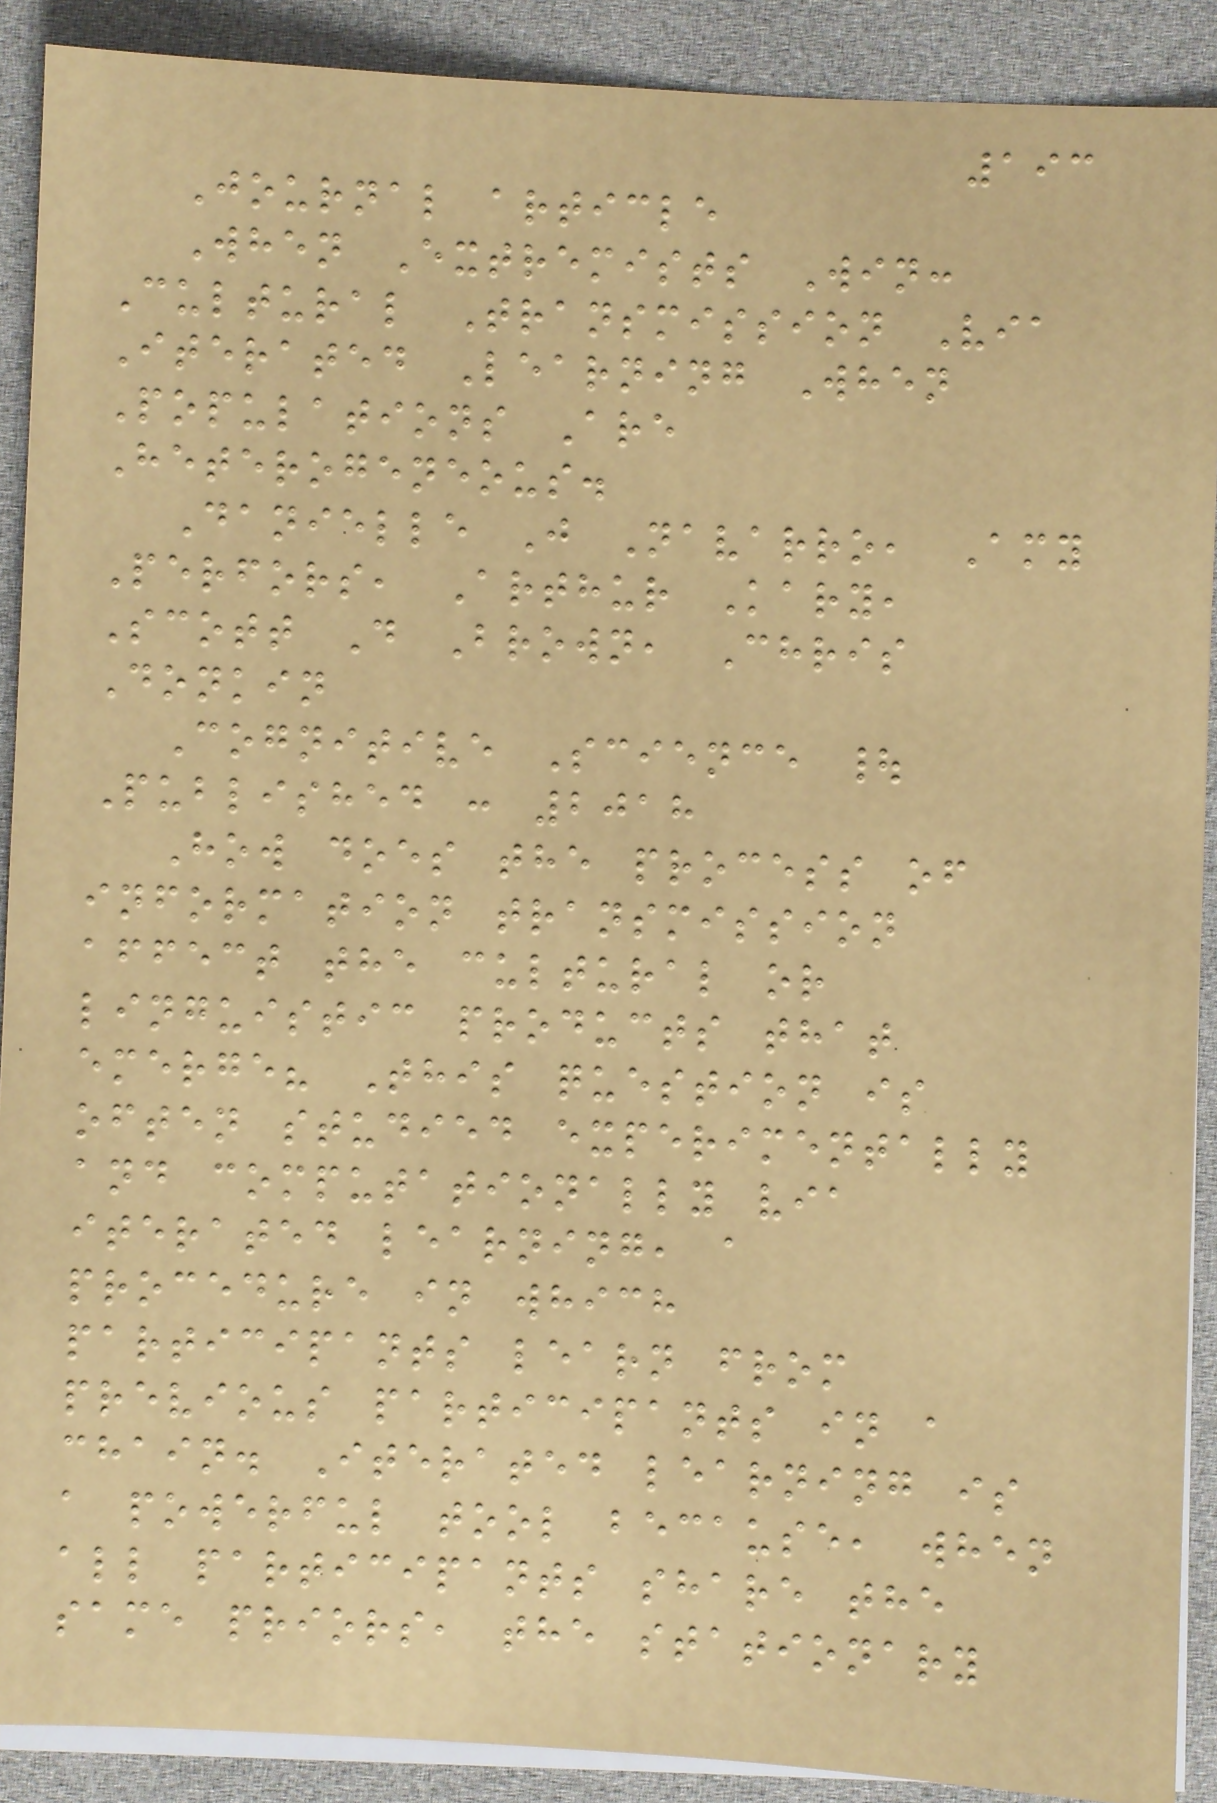193
Journal article
When Extremists Win:
Cultural Transmission Via
Iterated Learning When
Populations Are
Heterogeneous.
Danielle J Navarro, Amy
Perfors, Arthur Kary,
Scott D Brown, Chris
Donkin
Cognitive Science |
Published : 2018
How does the process of
information transmission
affect the cultural or
linguistic products that
emerge? This question is
often studied experimentally
and computationally via
iterated learning, a
procedure in which
participants learn from
previous participants in a
chain. Iterated learning is
a powerful tool because, when
all participants share the
same priors, the stationary
